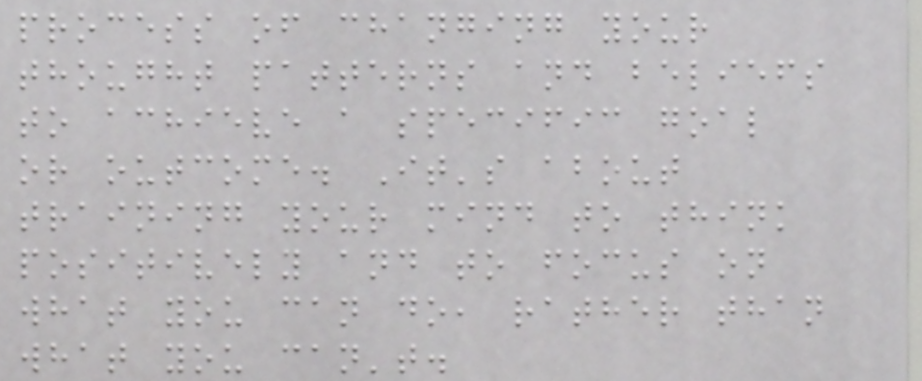process of changing your
thought patterns and beliefs
to achieve a specific goal
or outcome. It's about
training your mind to think
positively and to focus on
what you can do, rather than
what you can't.
